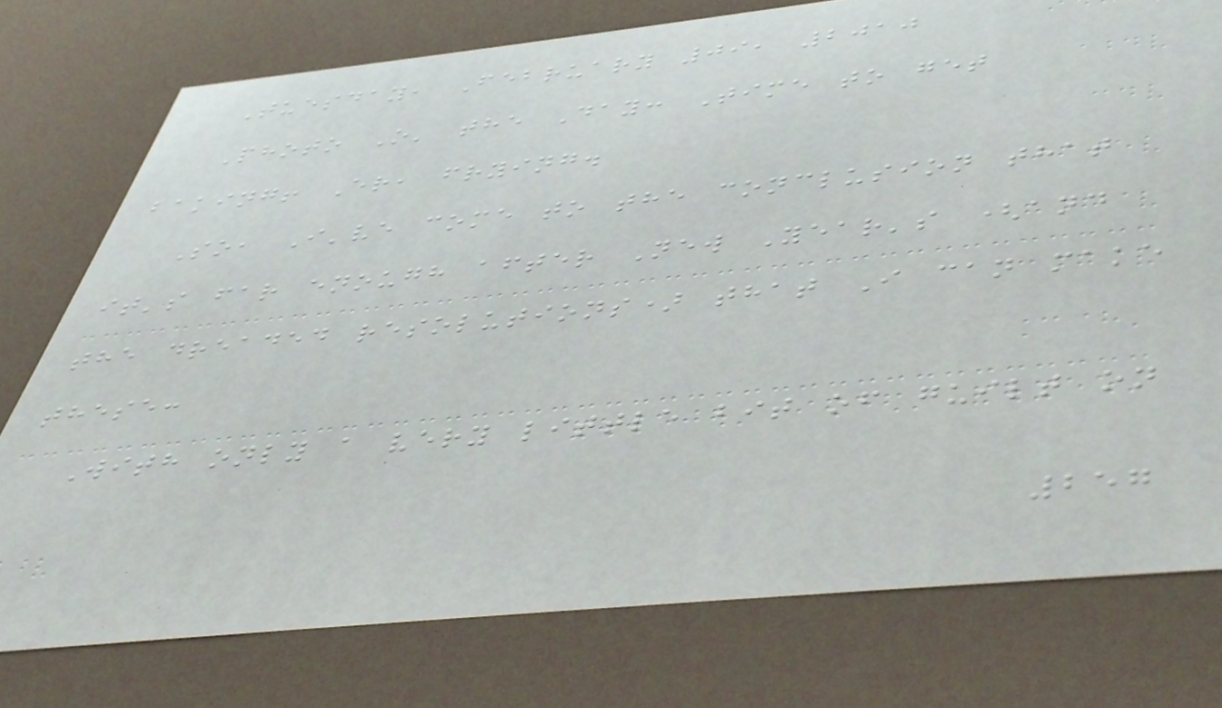Tuesday, February 09, 2010
Photo O' the Day: Time to get
baking! Er, frying.
So, I've come to the conclusion that
it's far enough after New Year's (and
the dreaded resolutions) that I can make
these:
With only a very little bit of guilt on
257
